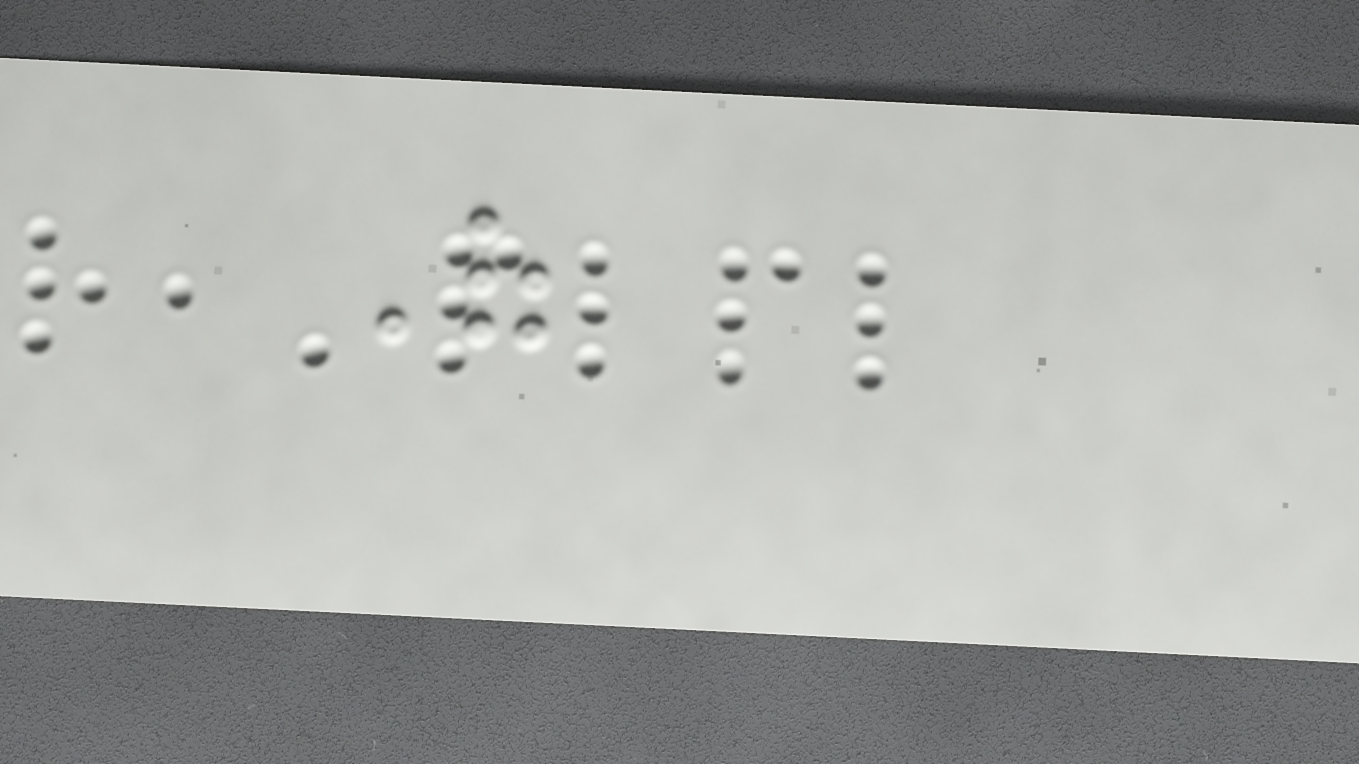Of
